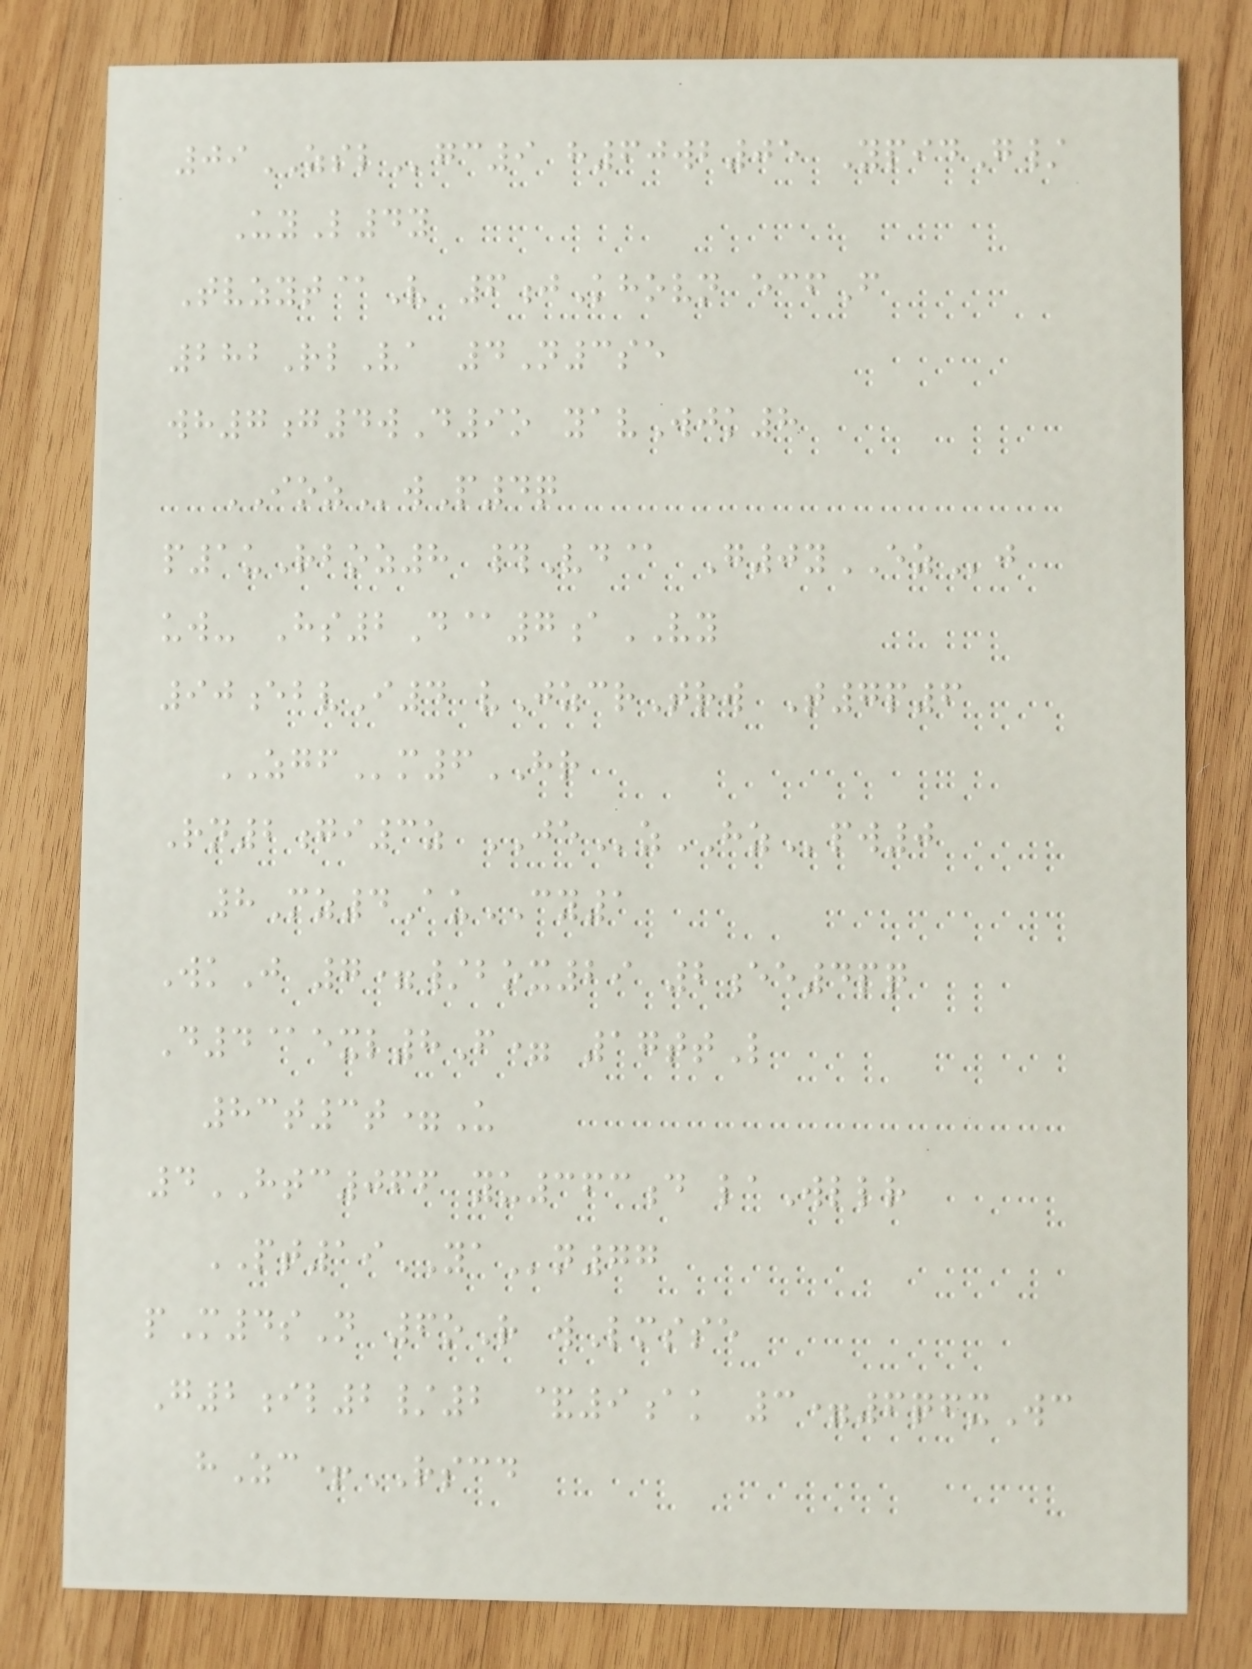09ZSLgc9 h60wb05 YpidG/
UyL4y
Tvzyt@V 6jKhovn ecfF
282RlVa 4N3se
wh7g4wD9o yavWjk8
IOZwP4q
p1uRboz8 #Vd@ G0yEZj
uw- Hs2D@7aVY
90ebvI4 vJzcrTrw T7p6
ZGFm6HR
Rn2gi3z JEzHZpw0
8Mz4AuCY1
WkJ 7=/box29 2ee4pq
D4@exl8F= 17ttL
83t3t=U
4HTC066 yu363d laWllr
PT19YAn77
pM4sN 6oR wLmsse
G2il2/2 &9ak 3=6qfxWc
hZc+RSCD
